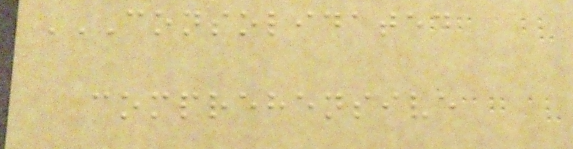CONSOLIDATED
COMPREHENSIVE
